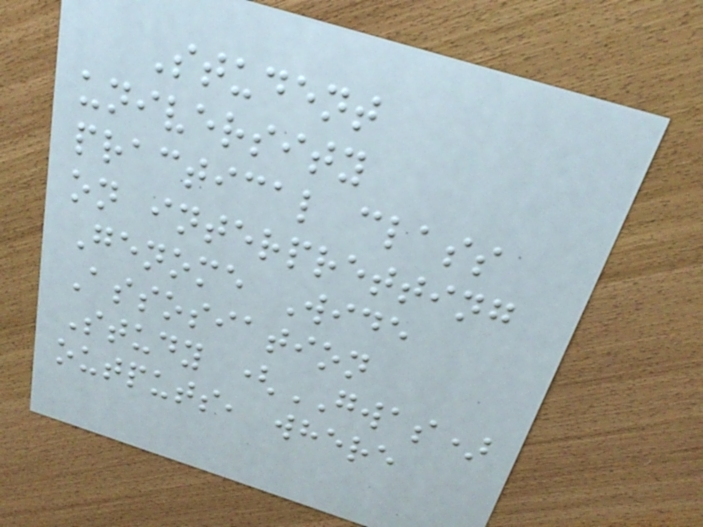Student
university
practical class
on interpretting
Genome Wide
Assosiation
Study (GWAS)
outputs, where
